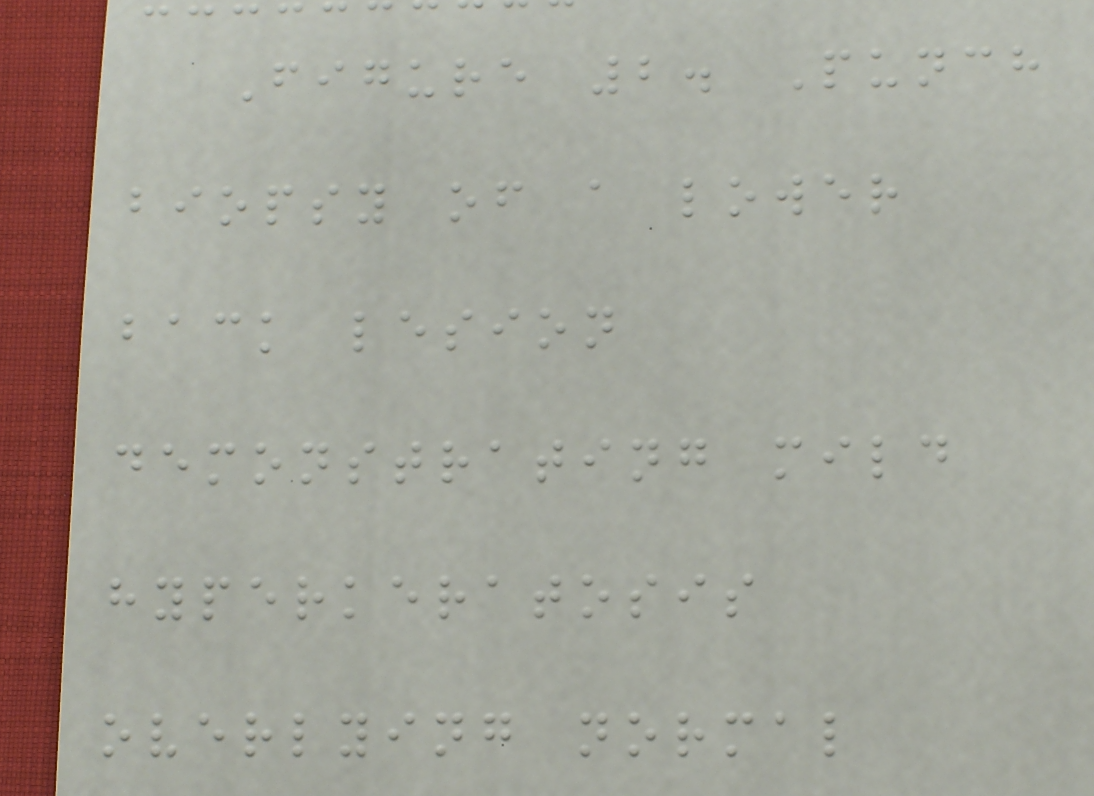Figure 2. Punch
biopsy of a lower
back lesion
demonstrating mild
hyperkeratosis
overlying normal
